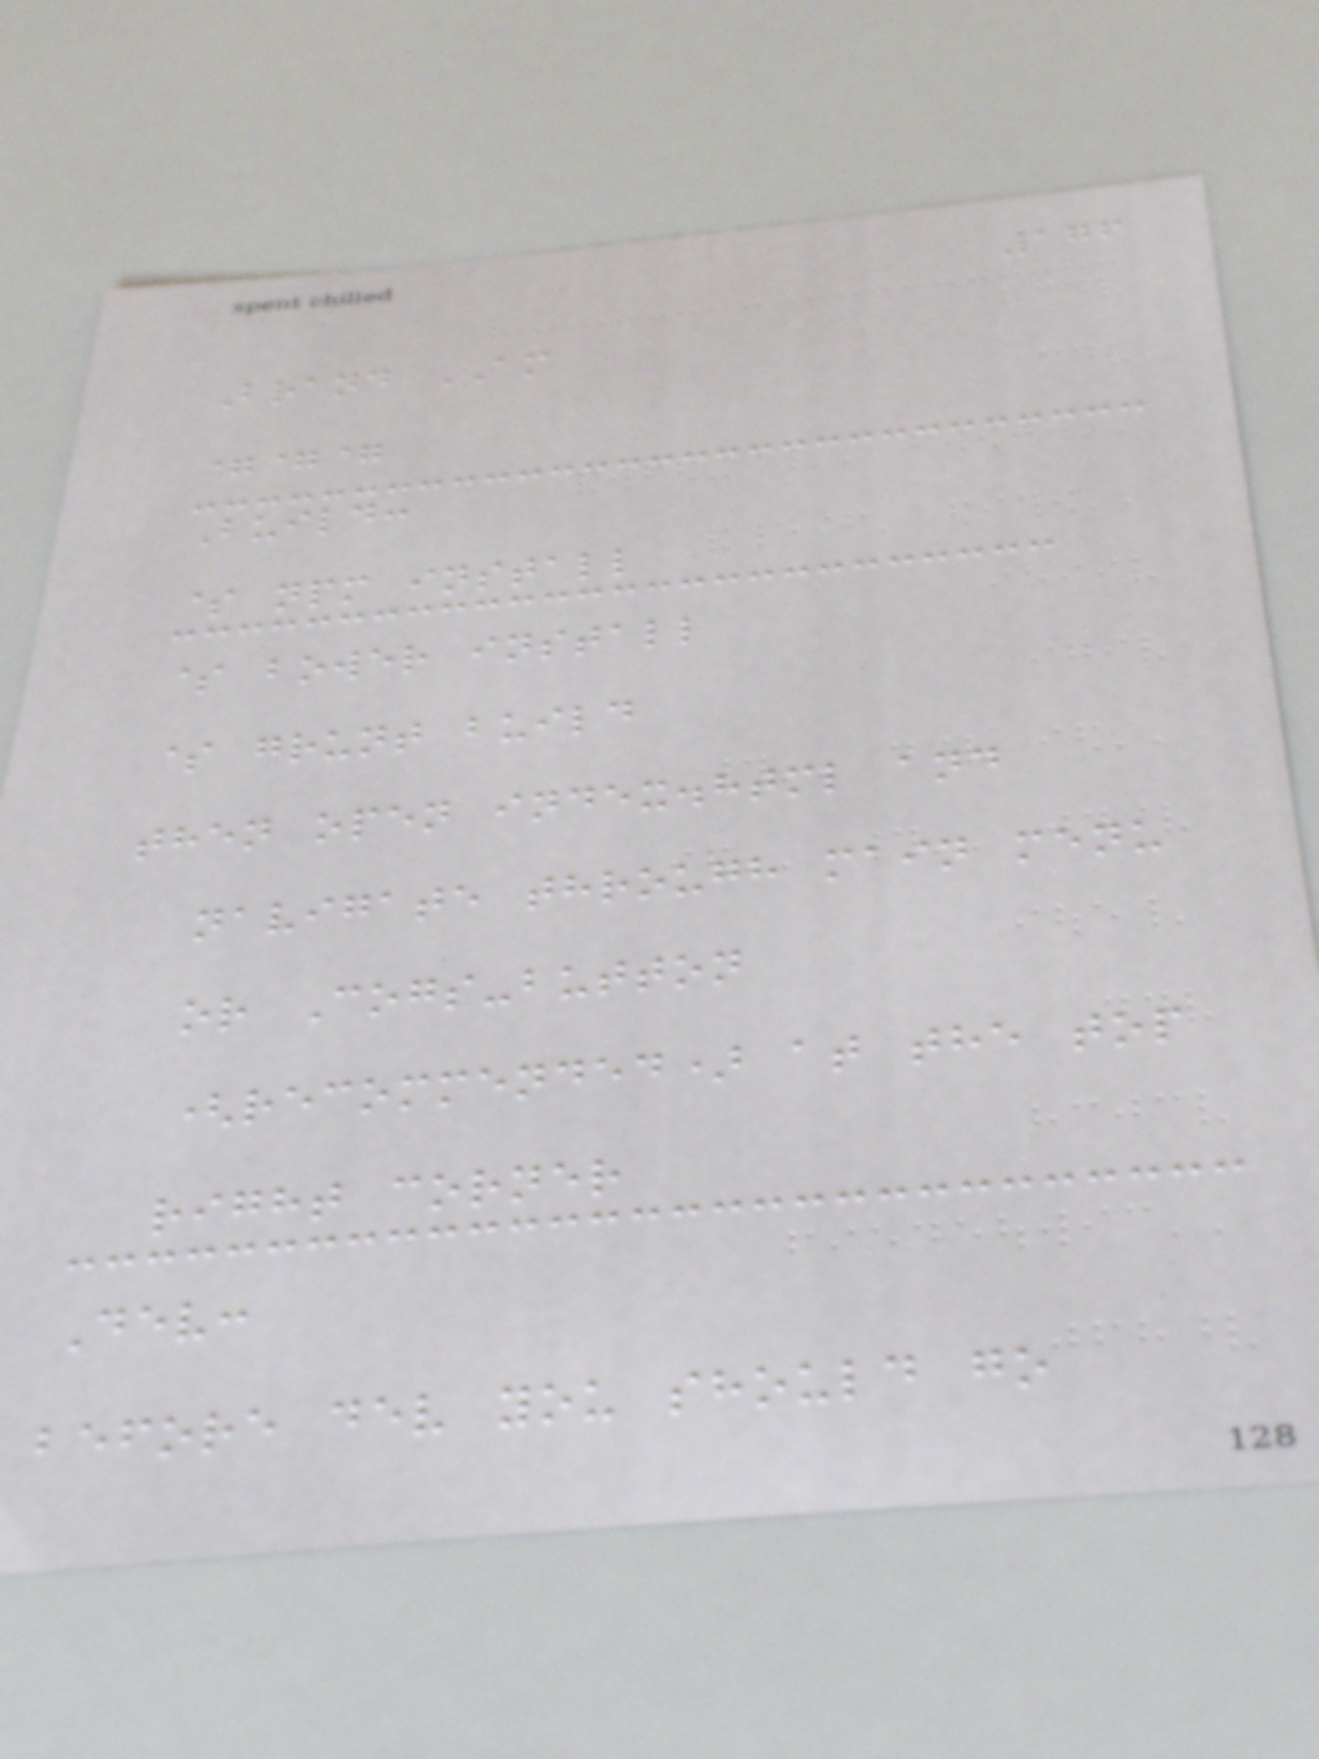176
Brand AM
===
Build:
$ npm install
$ bower install
$ grunt build
then open index.html and
navigate through main menu
or Cogs-button
(recommended) at the top
right corner
Dev:
before dev you should go
